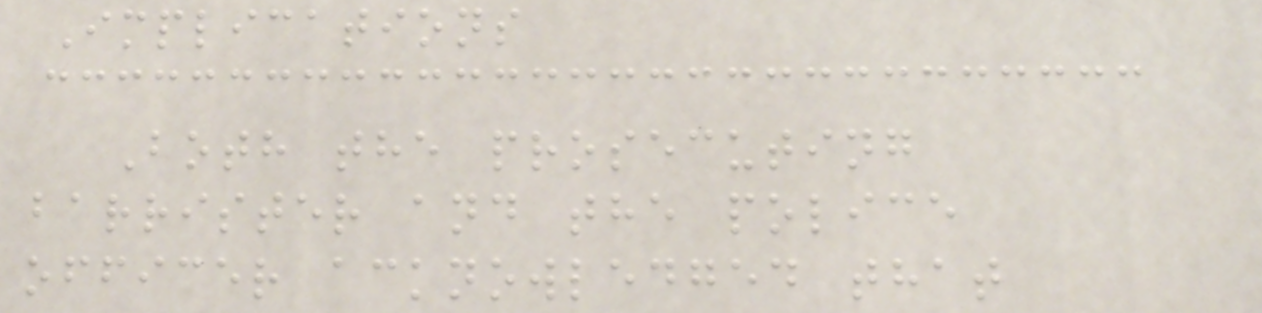Implications
Both the prosecuting
barrister and the police
officer acknowledged that
